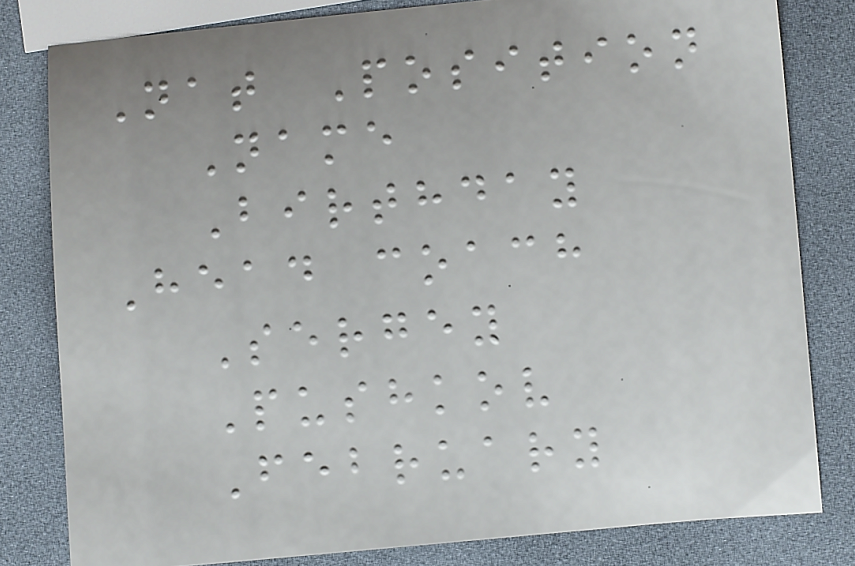Nat Position
Name
Birthday
Head coach
Sergey
Pushkov
February
